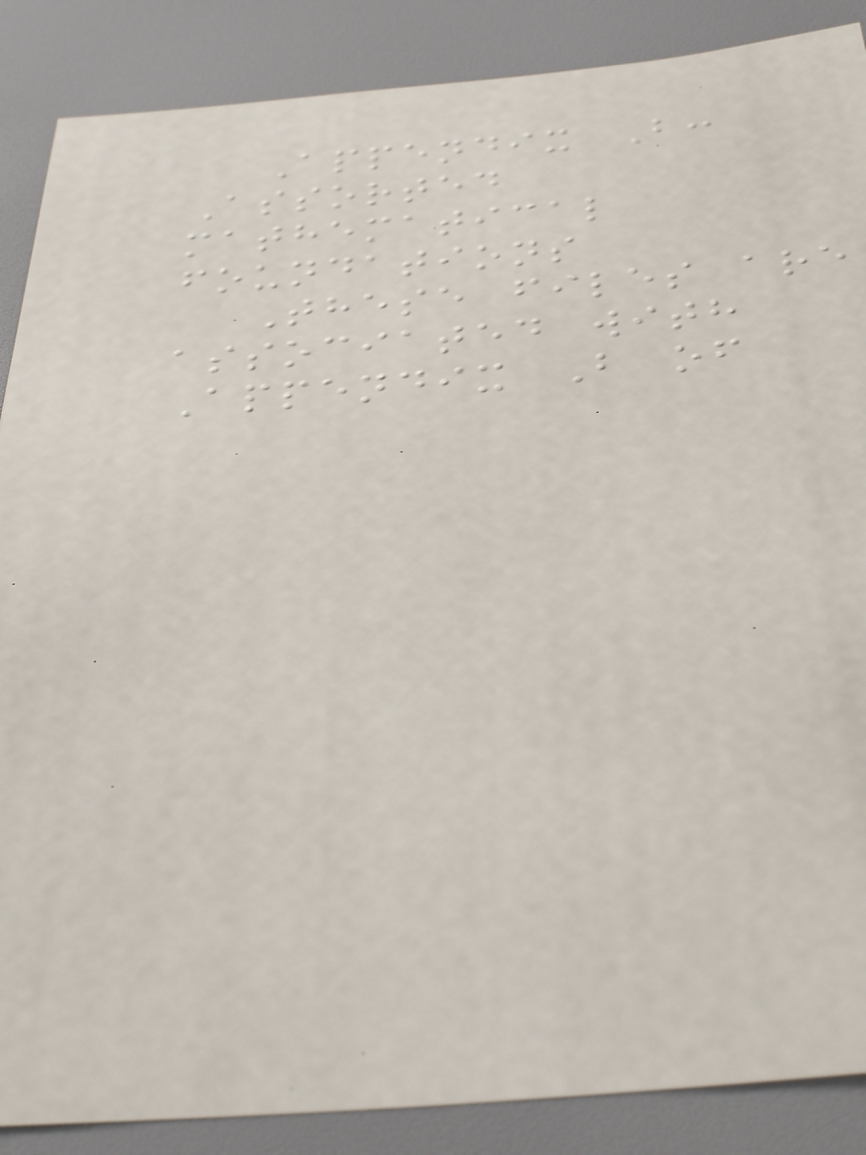Appendix B:
Assorted
mathematical
foundations
These files are
associated with
Appendix B of
